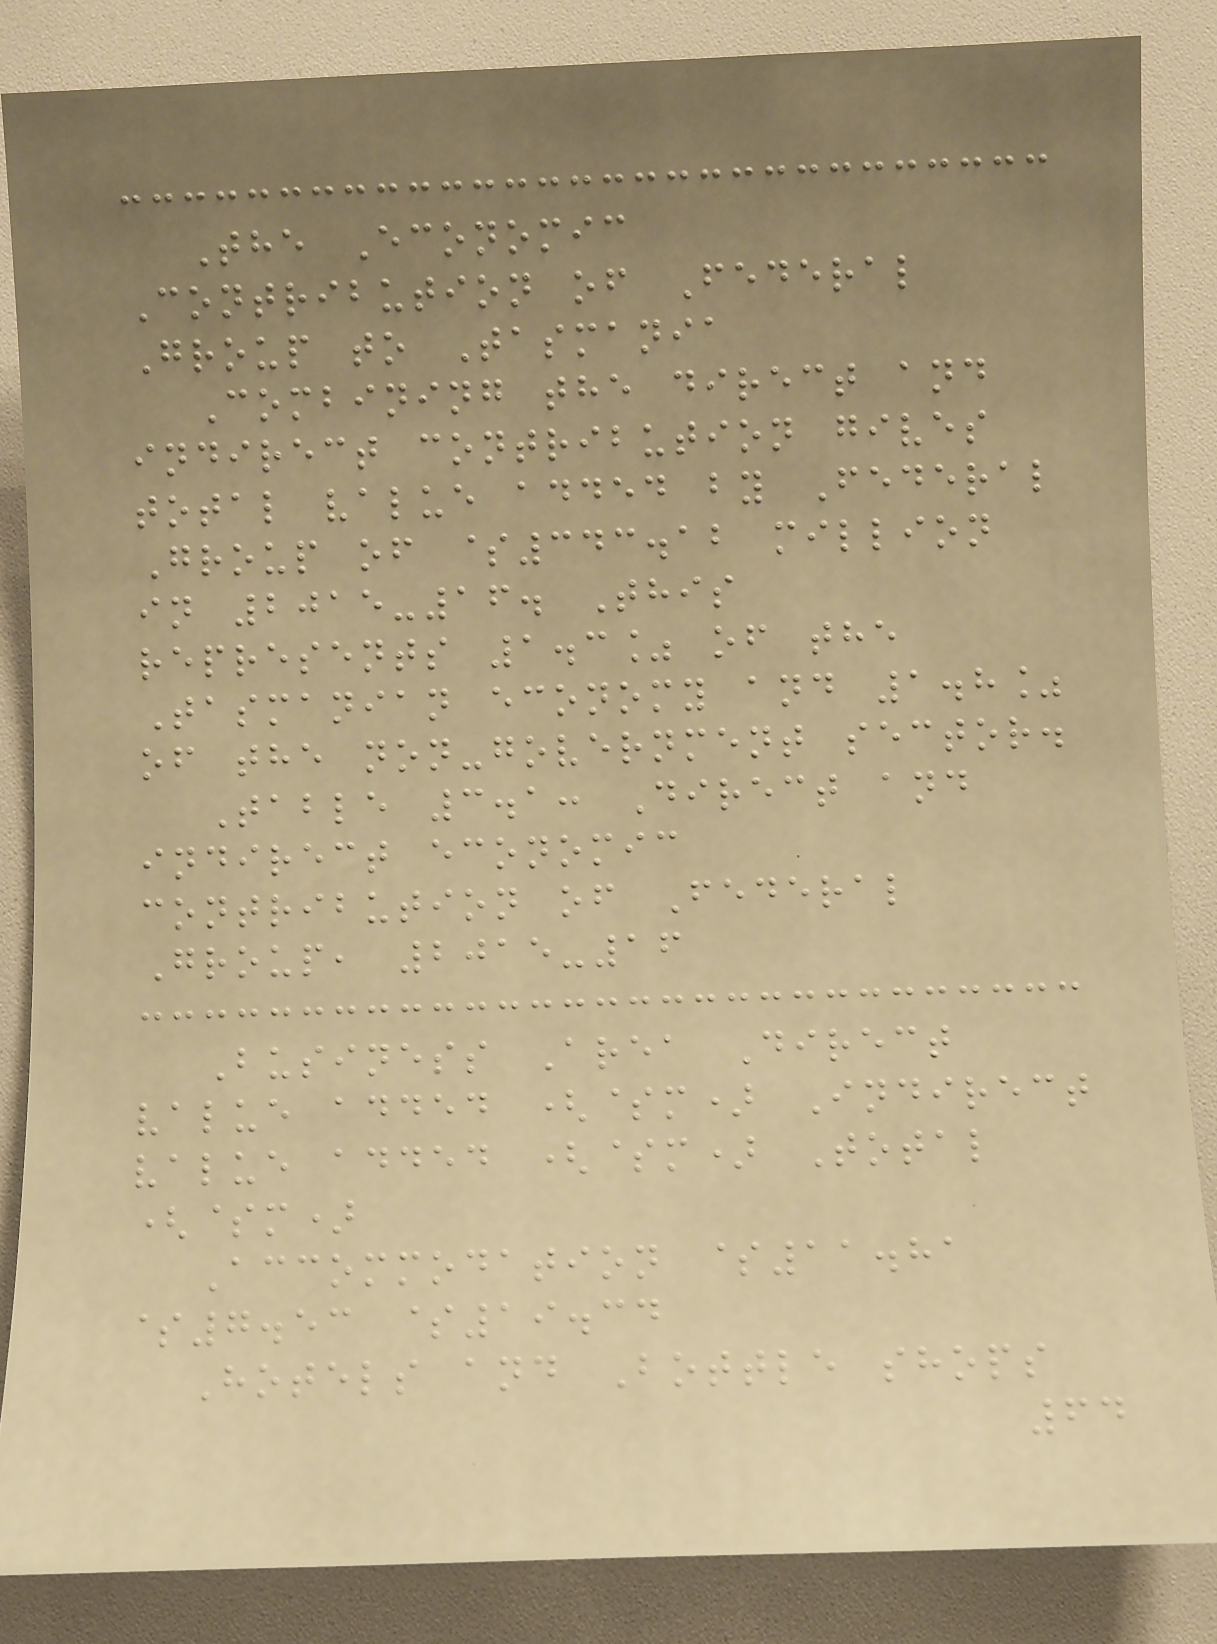The Economic
Contribution of Federal
Group to Tasmania
Combining the direct and
indirect contribution gives
total value added by Federal
Group of $343.12 million
in 2015-16. This
represents 1.3% of the
Tasmanian economy and 1.8%
of the non-government sector.
Table 3.1: Direct and
indirect economic
contribution of Federal
Group, 2015-16
Business Area Direct
value added ($m) Indirect
value added ($m) Total
($m)
Accommodation $11.81
$7.53 $19.34
Hotels and Bottle shops
64
